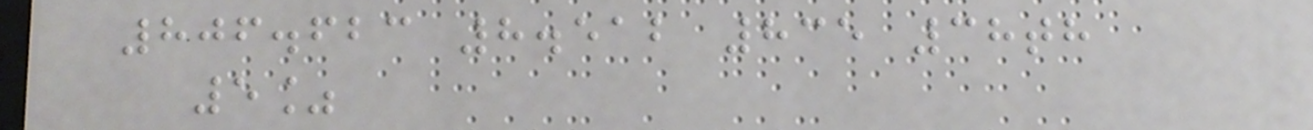806.623 8.512 835 38th
5%
